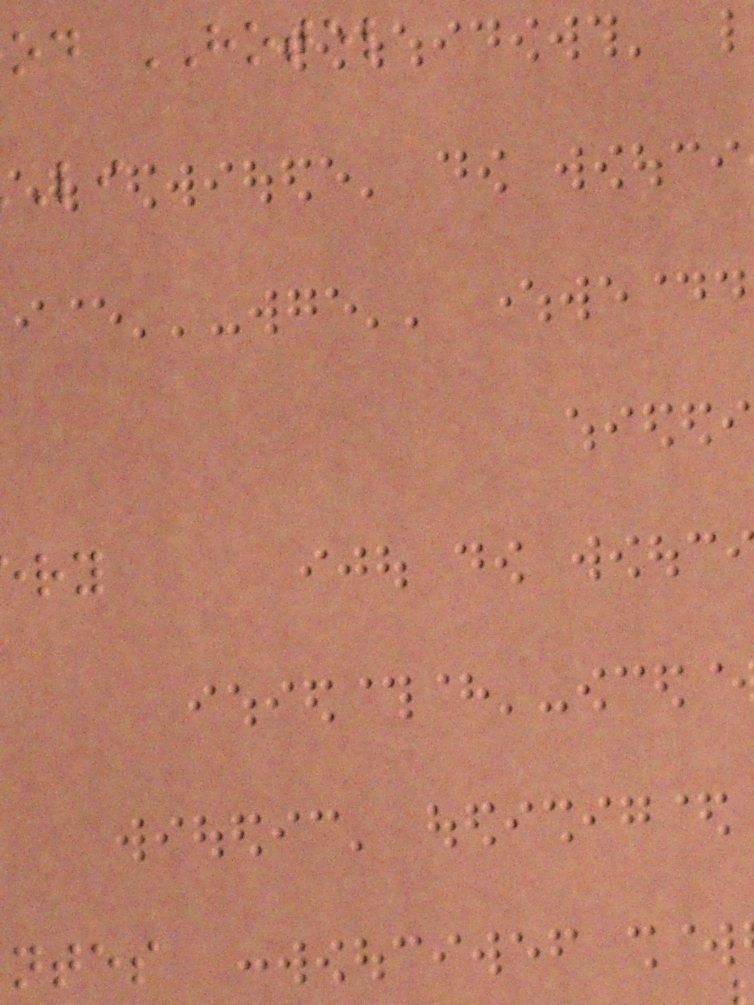od HOTEL
ntes
